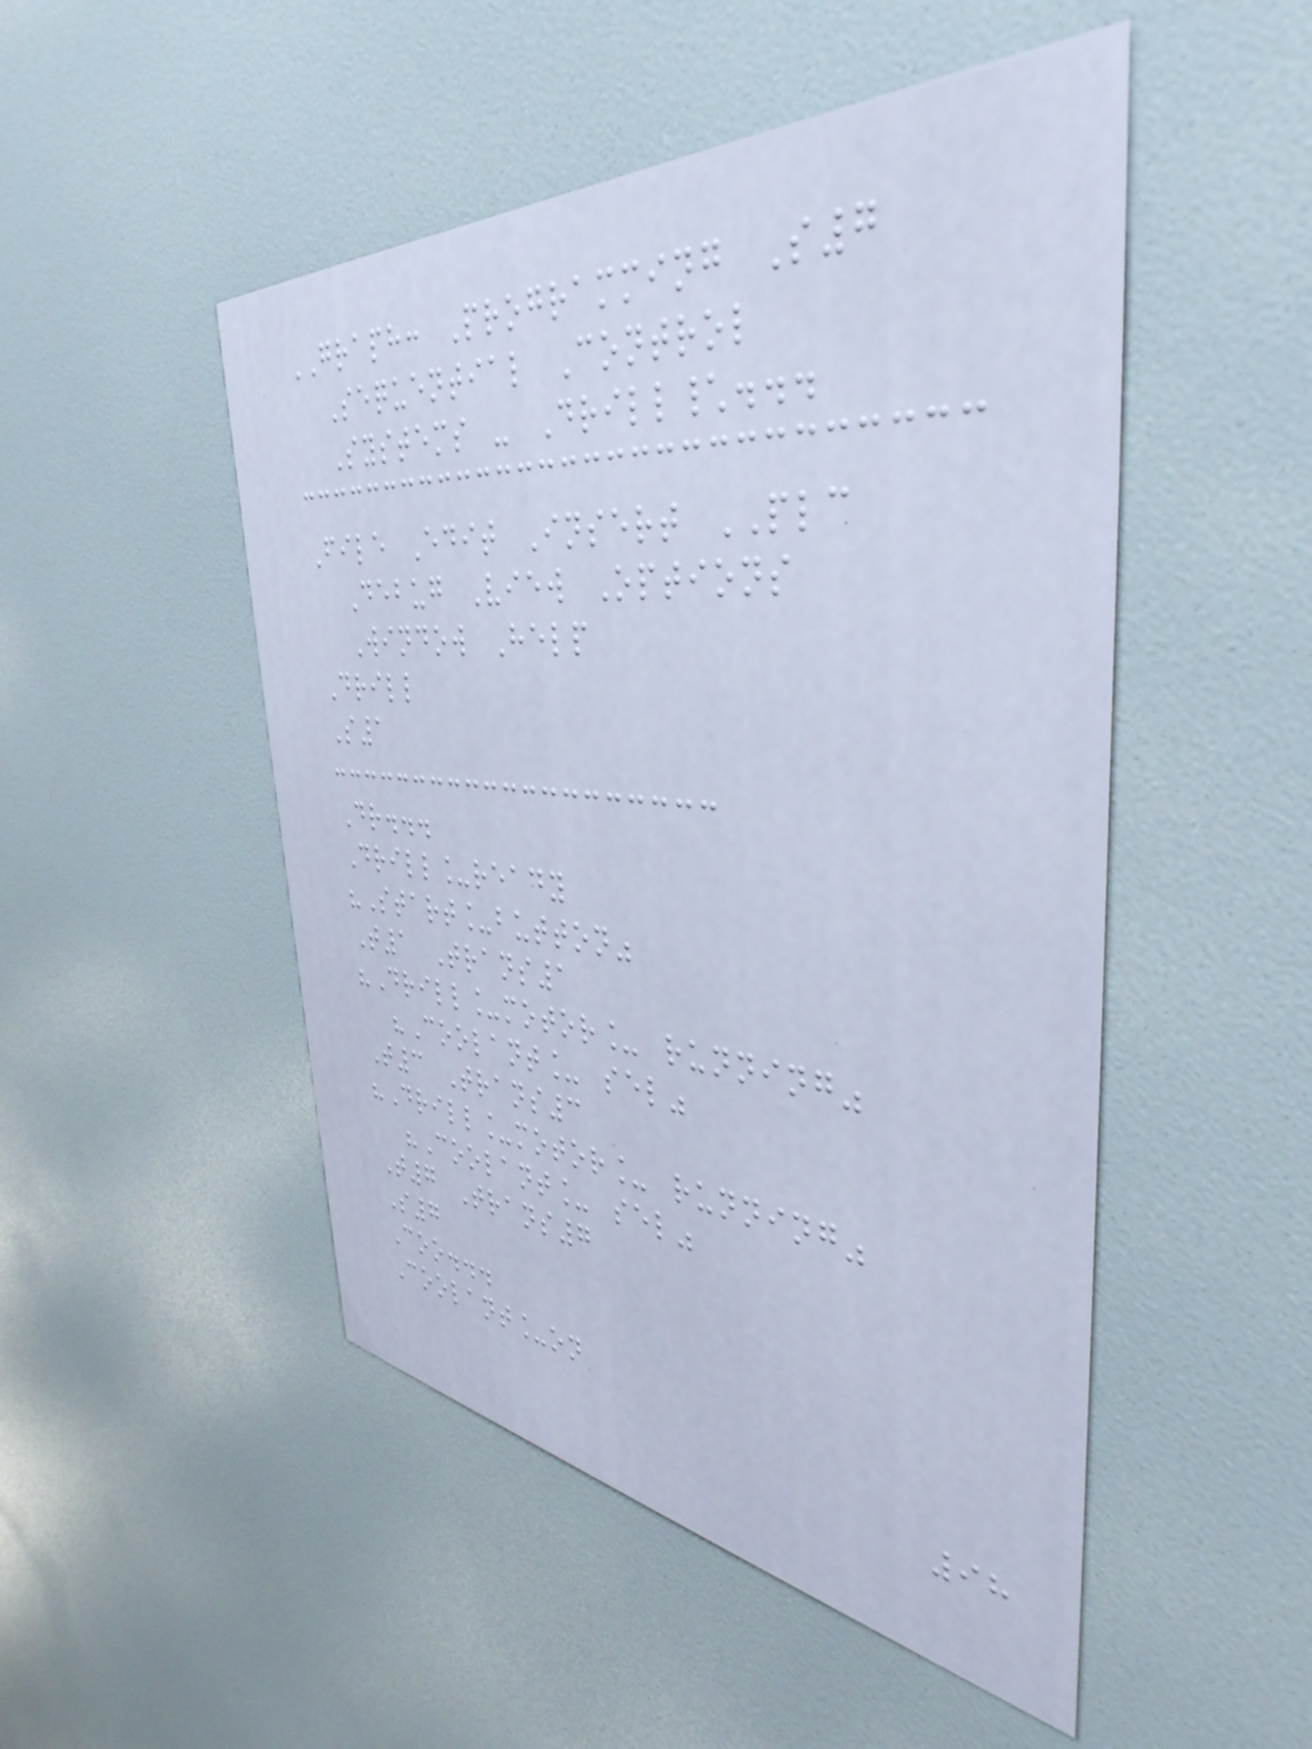GRAPH: Programming S7
Sequential Control
Systems - Drill\...
File Edit Insert PLC
Debug View Options
Window Help
Drill
S1
Dr...
Drill_ready
"Start_button"
T1 Trans1
"Drill_motor_ running"
"Coolant_ sel"
T3 Trans3
"Drill_motor_ running"
"Coolant_ sel"
T7 Trans7
S7
Coo...
Coolant_on
98
